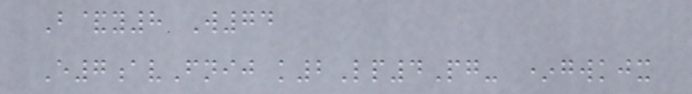B&y8 W74
E7avFnij k2Lp4Pg- *gwkjx
